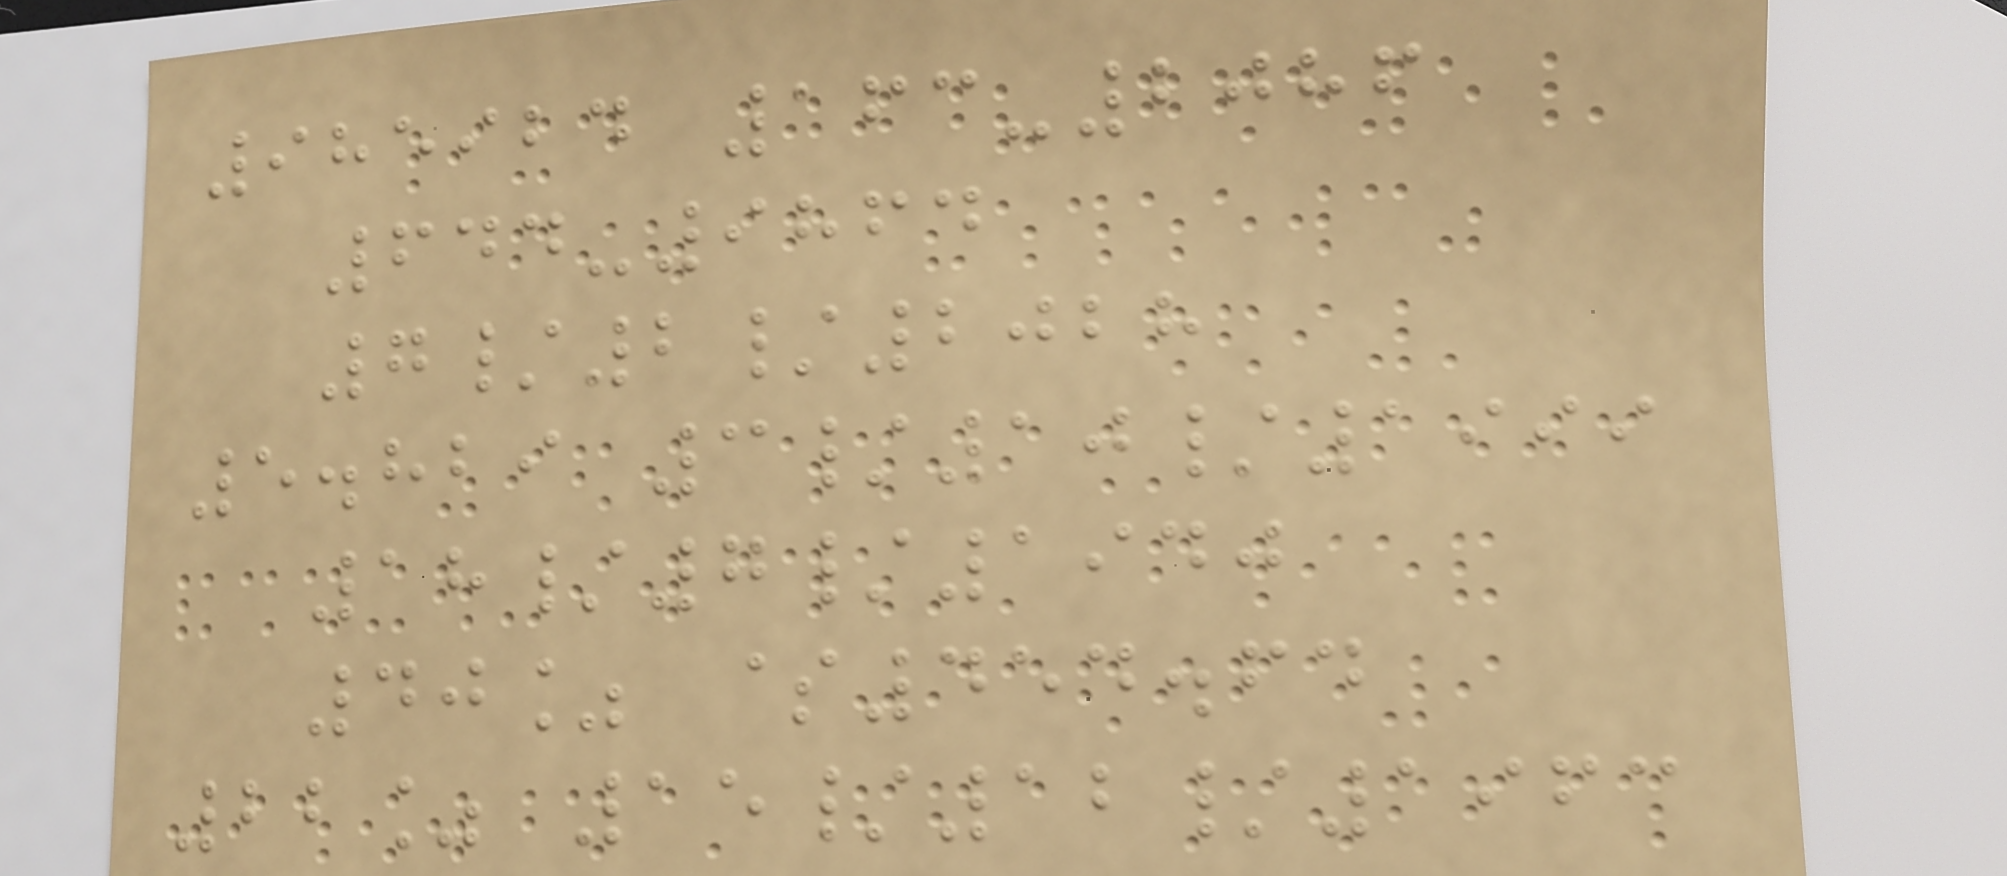985924 163-2086
644-9864
7/2/2028
5.829 3/10/1999
18/7/1940
40% $454.64
22% 15/12/1963
